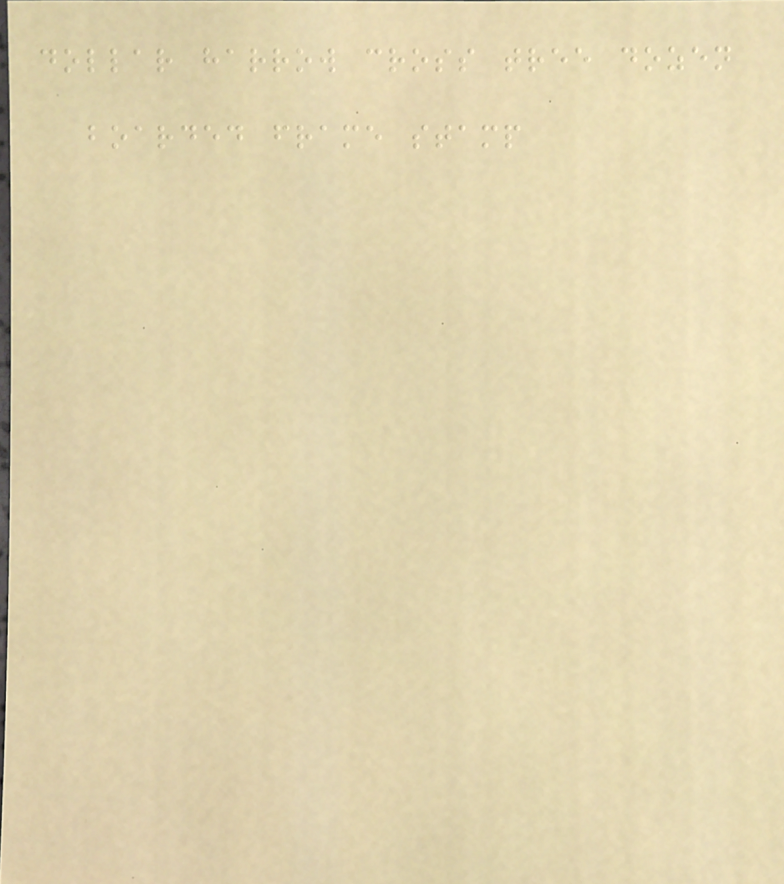dollar harrow cross tree dozen
boarded frame stamp
